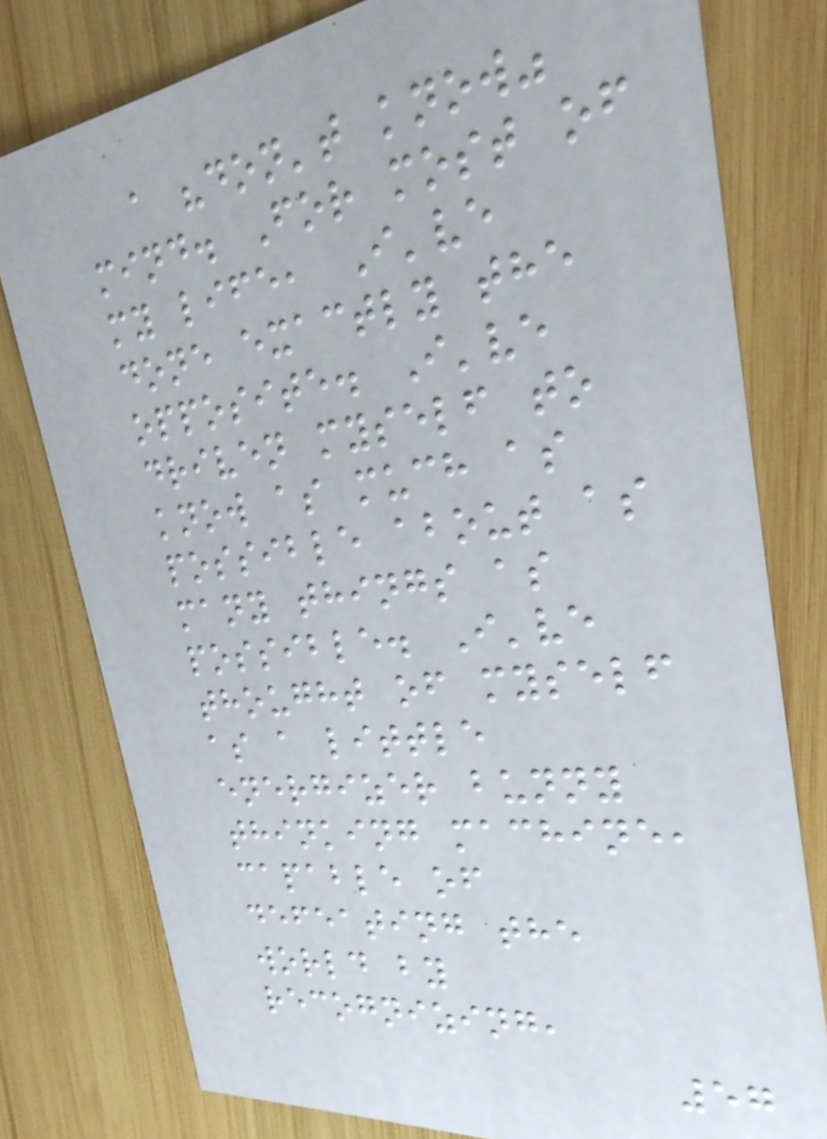a "don't know"
mind. For most of
my life, I've
done exactly the
opposite. I've
driven myself to
know as much as
possible about as
many things as
possible. I've
thought of myself
as a little
energizer bunny
thinking machine,
capable of
defeating the
world by
recognizing,
57
